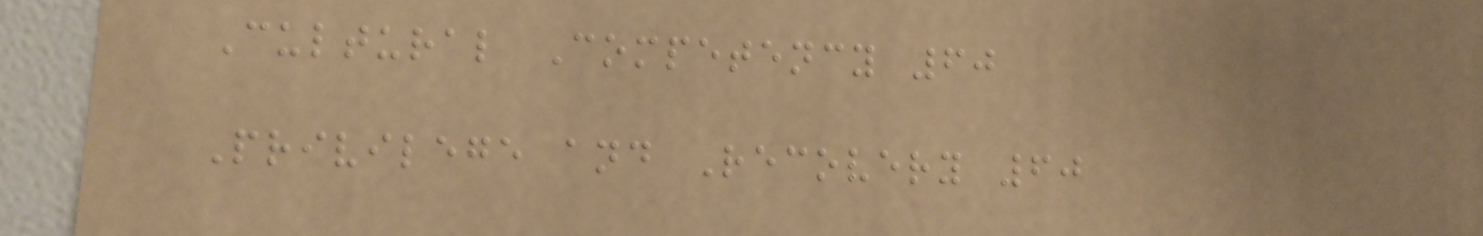Cultural Competency 60
Privilege and Recovery 60
